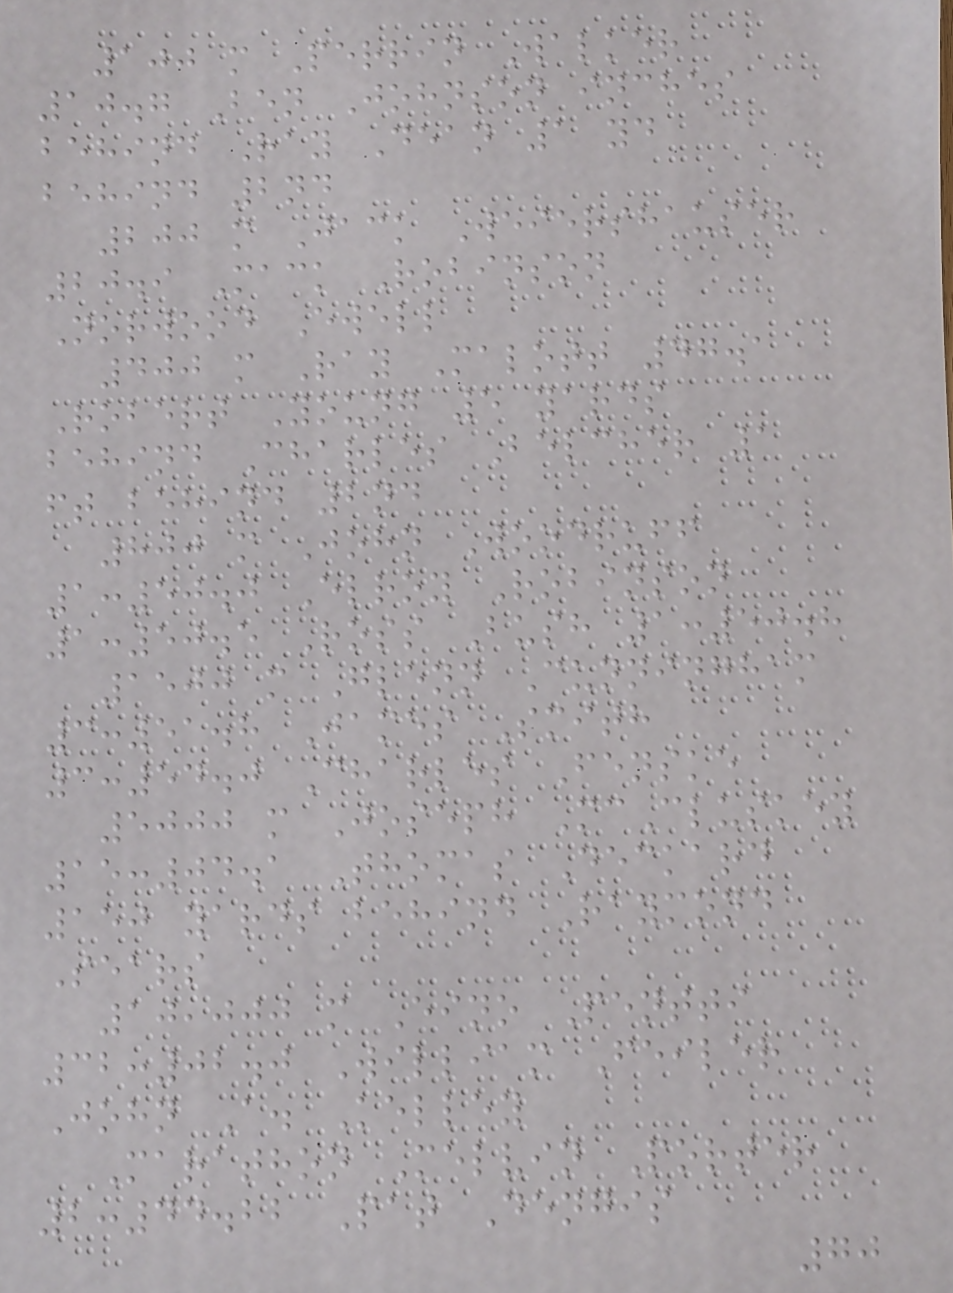100 m Perrin Walker
10.7 Ben Johnson inches
behind Ray Dean 1 yd
behind 2nd
200 m Jack Weiershauser
20.9 Mack Robinson
Norwood Ewell
400 m Ray Malott 47.1
Robert Young 5 yards
behind Charles Belcher 1
ft behind 2nd
800 m John Woodruff
1:50.0 Elroy Robinson
1:50.5 Ross Bush 1:50.8
1500 m Glenn Cunningham
3:51.8 James Smith
3:54.0 Charles Fenske
5000 m Joseph McCluskey
15:04.1 Thomas Deckard
150 yards behind Raymond
Sears
10,000 m Eino Pentti
32:02.0 William Feiler
John A. Kelley
Marathon Melvin Porter
2:44.22 Pat Dengis
70
